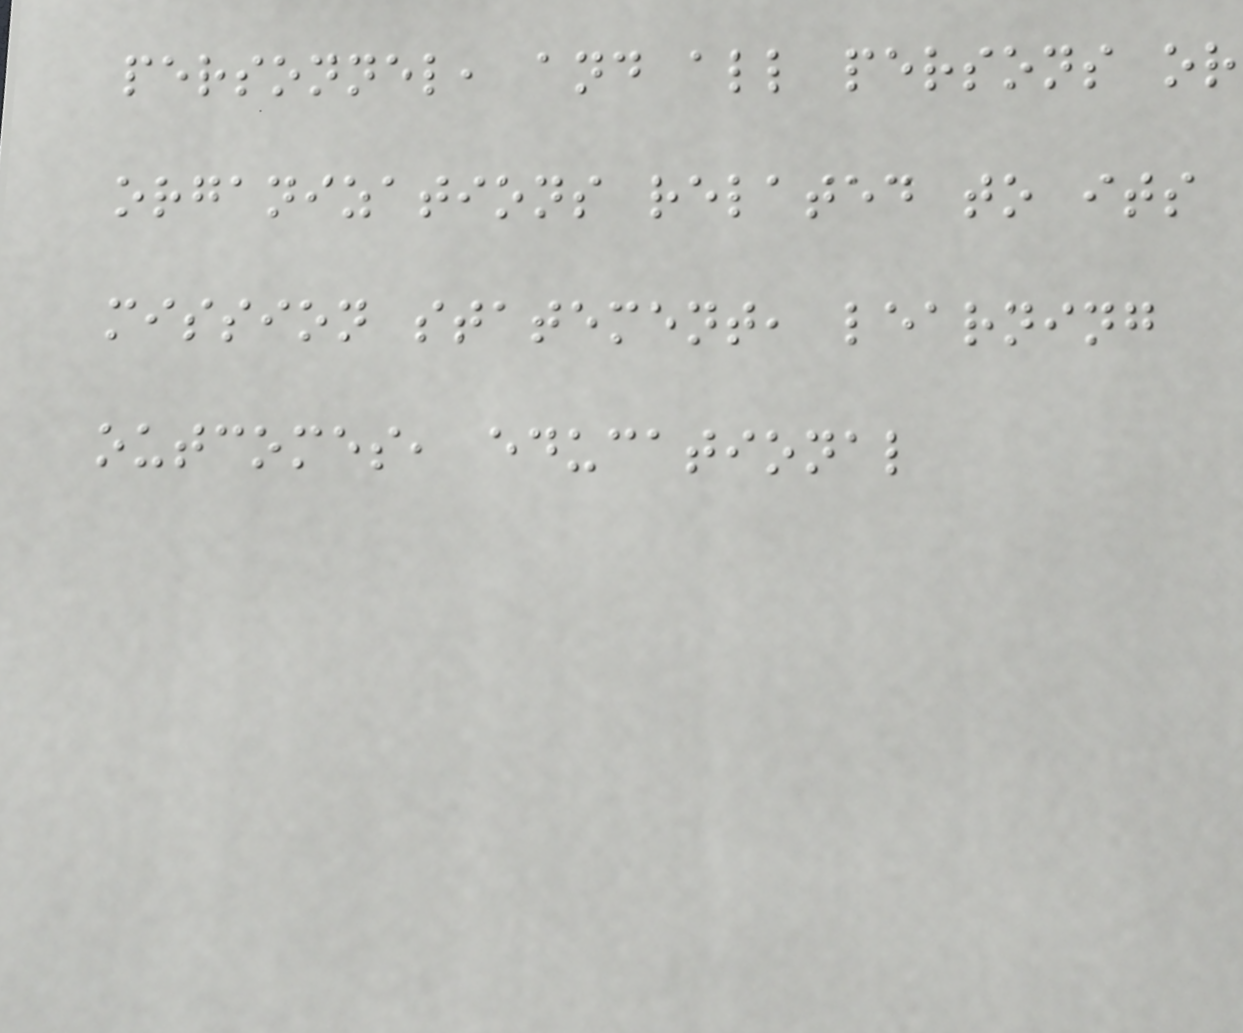personnel, and all persons or
organizations related to its
mission statement, learning
outcomes, educational
